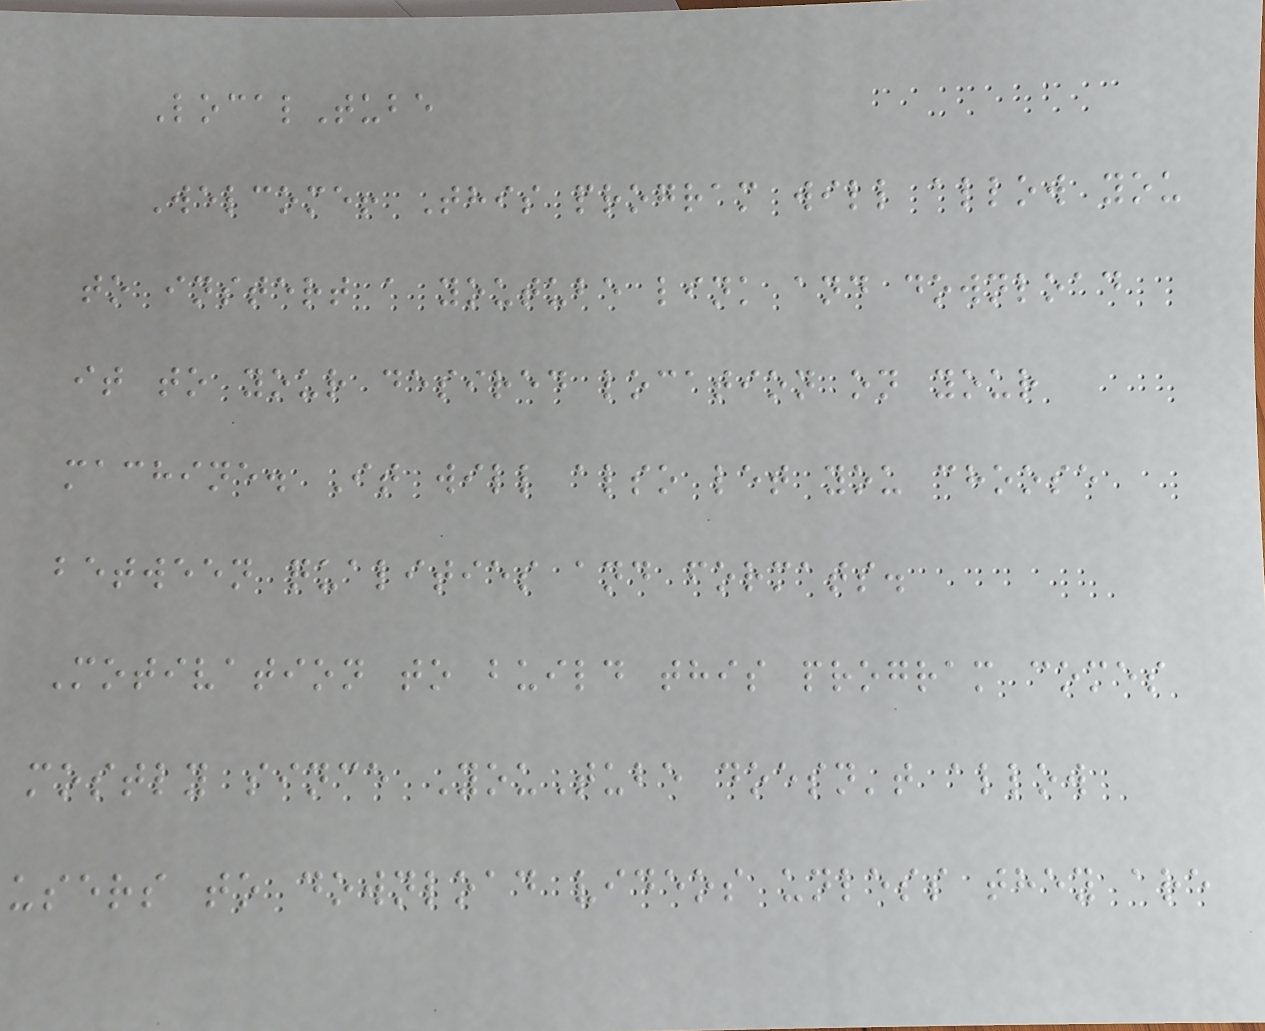LocalTube
Welcome! This program will allow you
to instert a youtube link and download
it to your desired location on your
machine. It will also let you choose
between qualities and formats.
Motivation to build this program comes
mostly since YouTube doesn't allow
users to download videos unless they are
